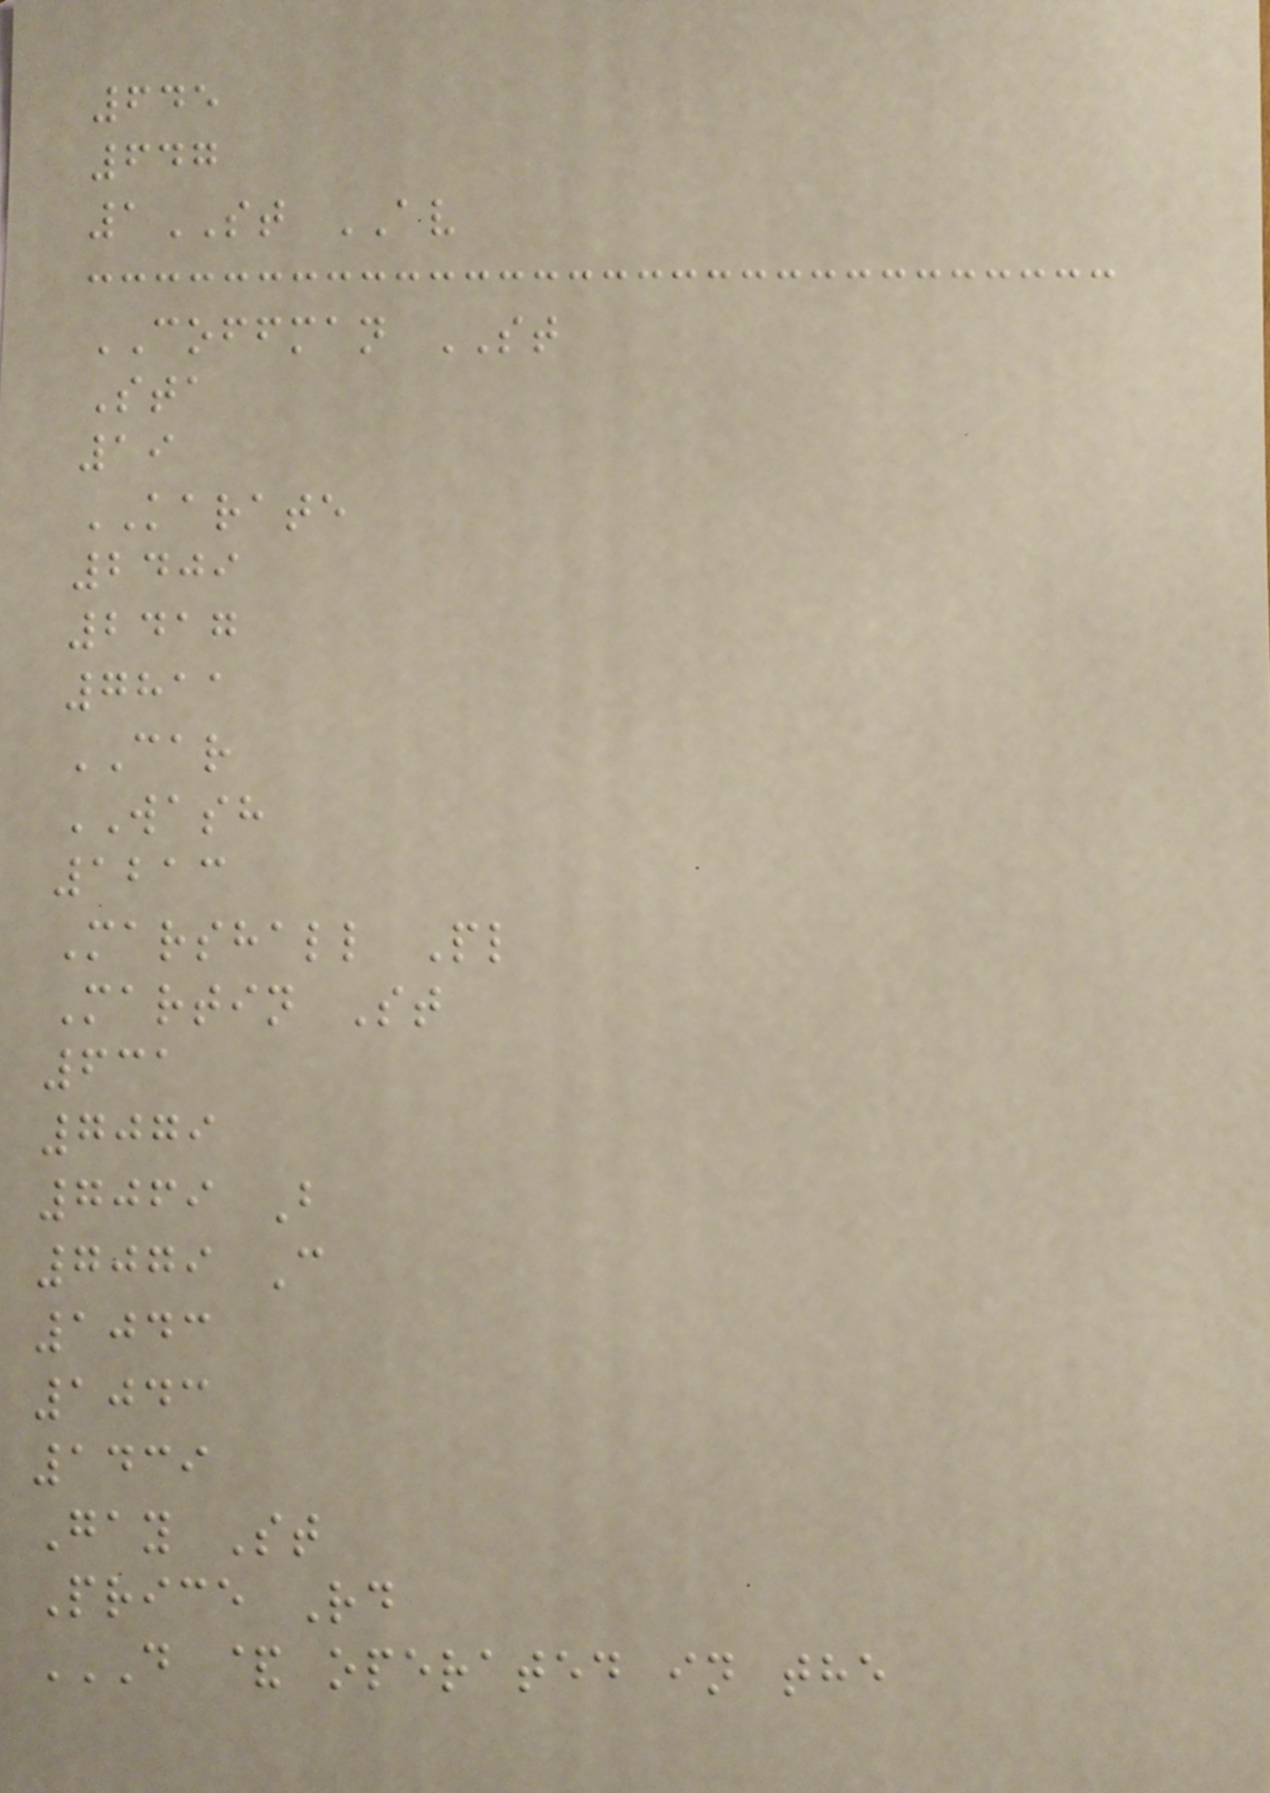645
647
1ST AV
COFFMAN ST
Sta
19
KARATE
2409
2417
7811
CAR
WASH
1213
Marshall Pl
Martin St
631
7079
7069 B
7079 C
1043
1043
1439
Gay St
Price Rd
D & OPERATED IN THE
